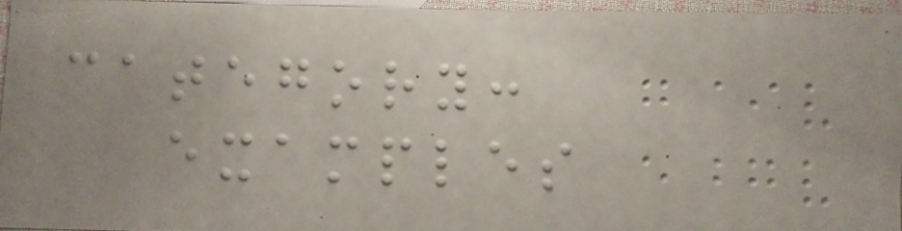category:
examples
